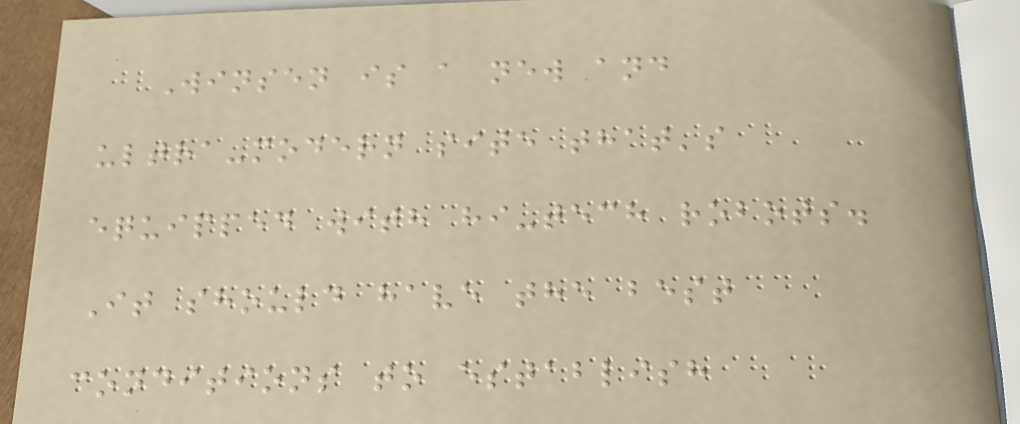Winsen is a new and
ultra-modern site that's
equipped with hi-tech robots.
It should have the best
conditions to establish
